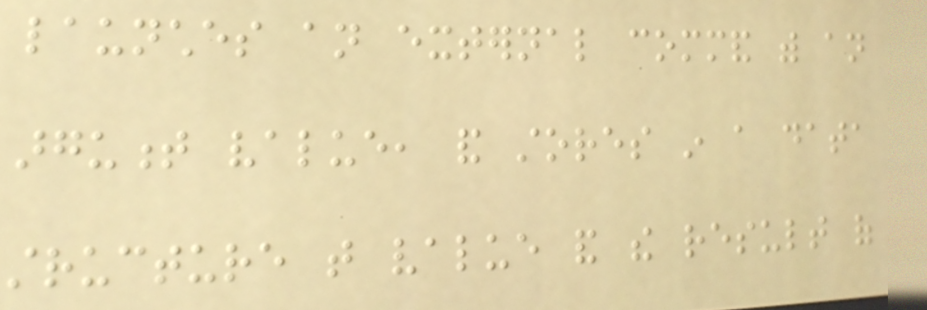launches an external command with an
argument value, and stores in a data
structure that value and the result of
